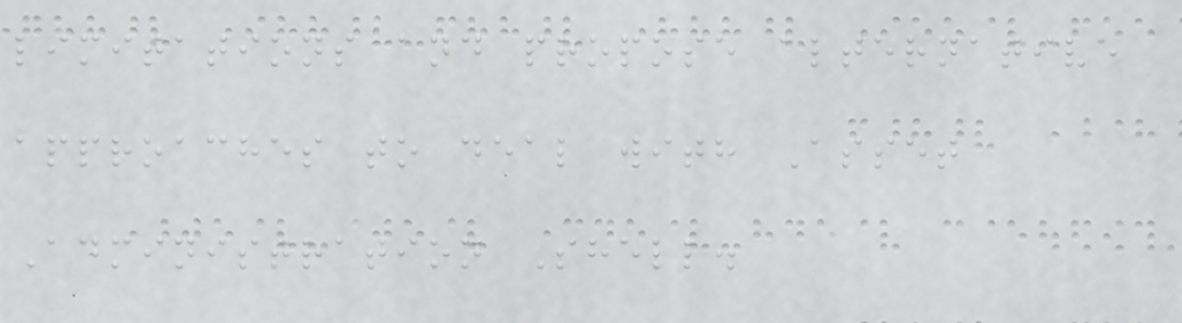limitations and propose alternative
approaches to deal with Asset
Administration Shell.
